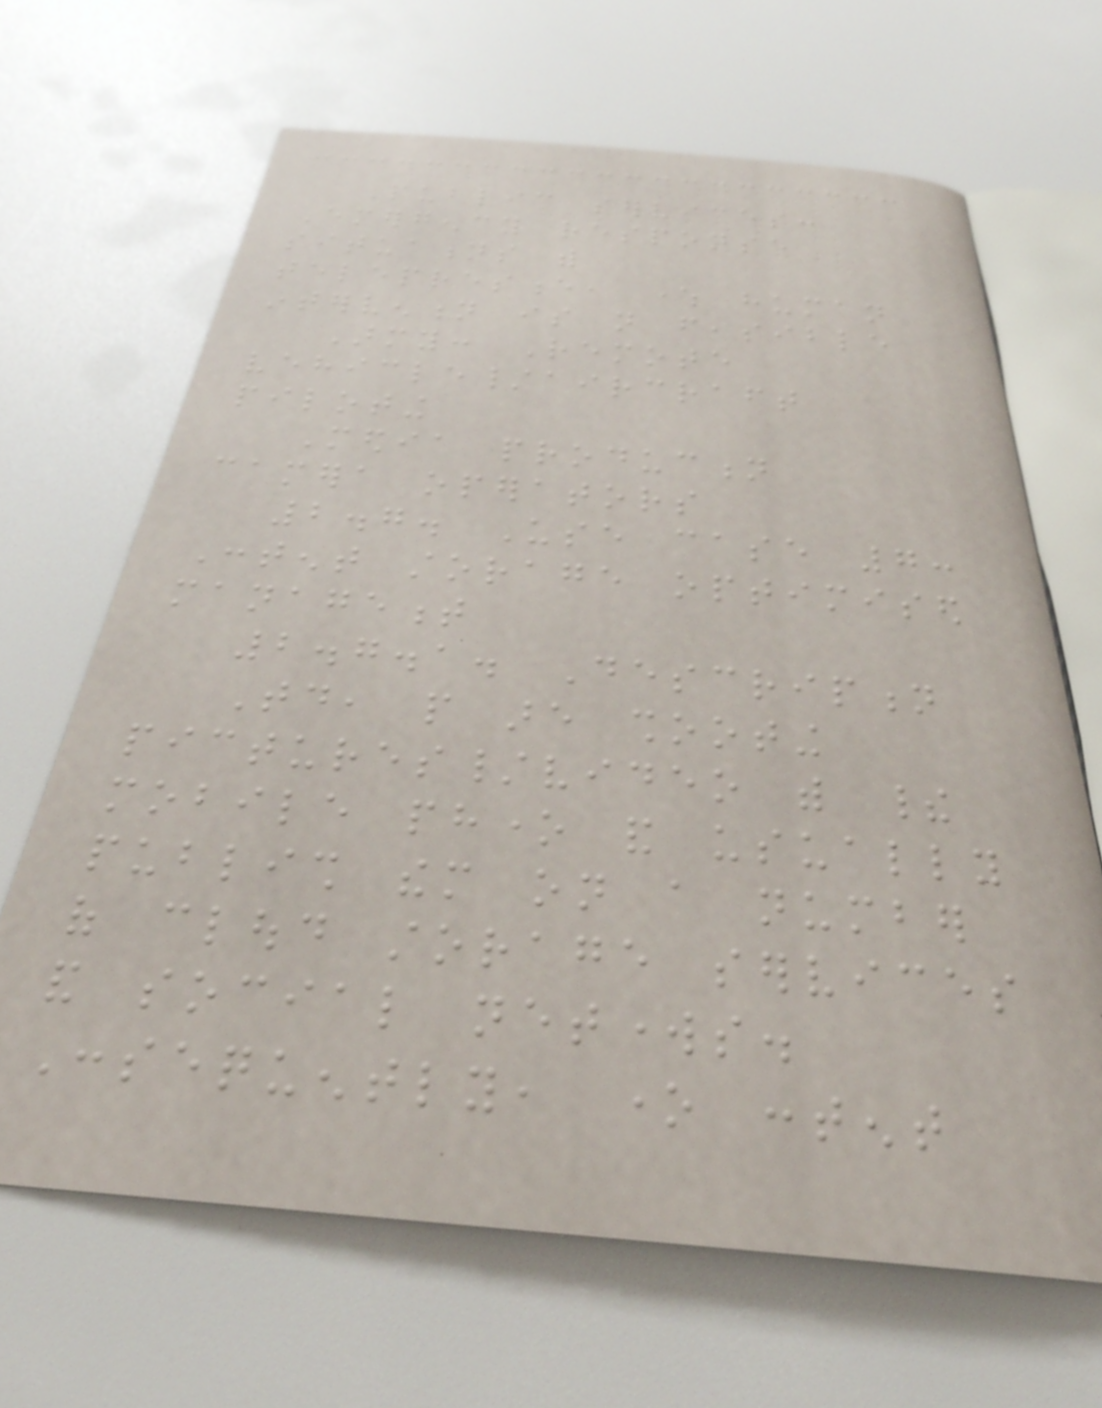Public services:
Emergency response
situations with
telepresence, where human
intervention is not feasible
Army: Remote
vehicle/aircraft
piloting
Media production
camera operators
2.7. Use case 7:
Content storage optimised
management
2.7.1. Description
Today, people are shooting
pictures/video with their
mobile phone and usually
publish them on a number
of cloud storage services
and social networks.
Consequently, one content
